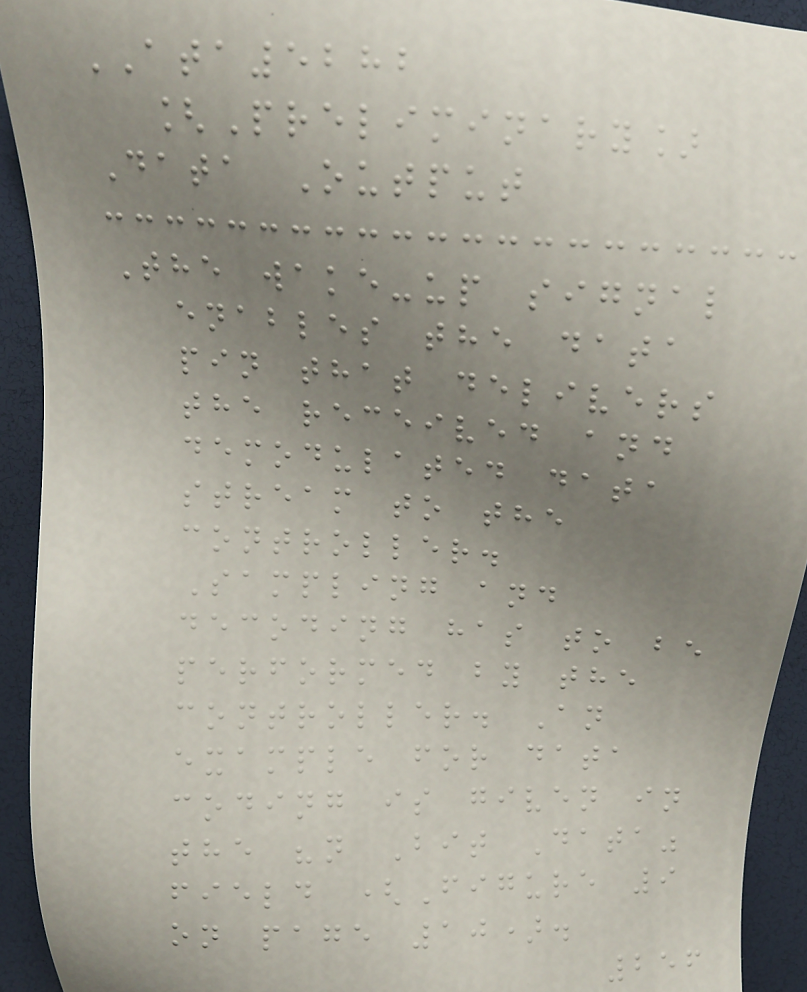ATA5282
[Preliminary]
Data Output
The wake-up signal
enables the data
pin that delivers
the received and
demodulated data
stream to the
controller.
Sampling and
decoding has to be
performed by the
controller. An
example for data
coding is given in
the "n Bit Data"
field (Figure 9
on page 10).
256
